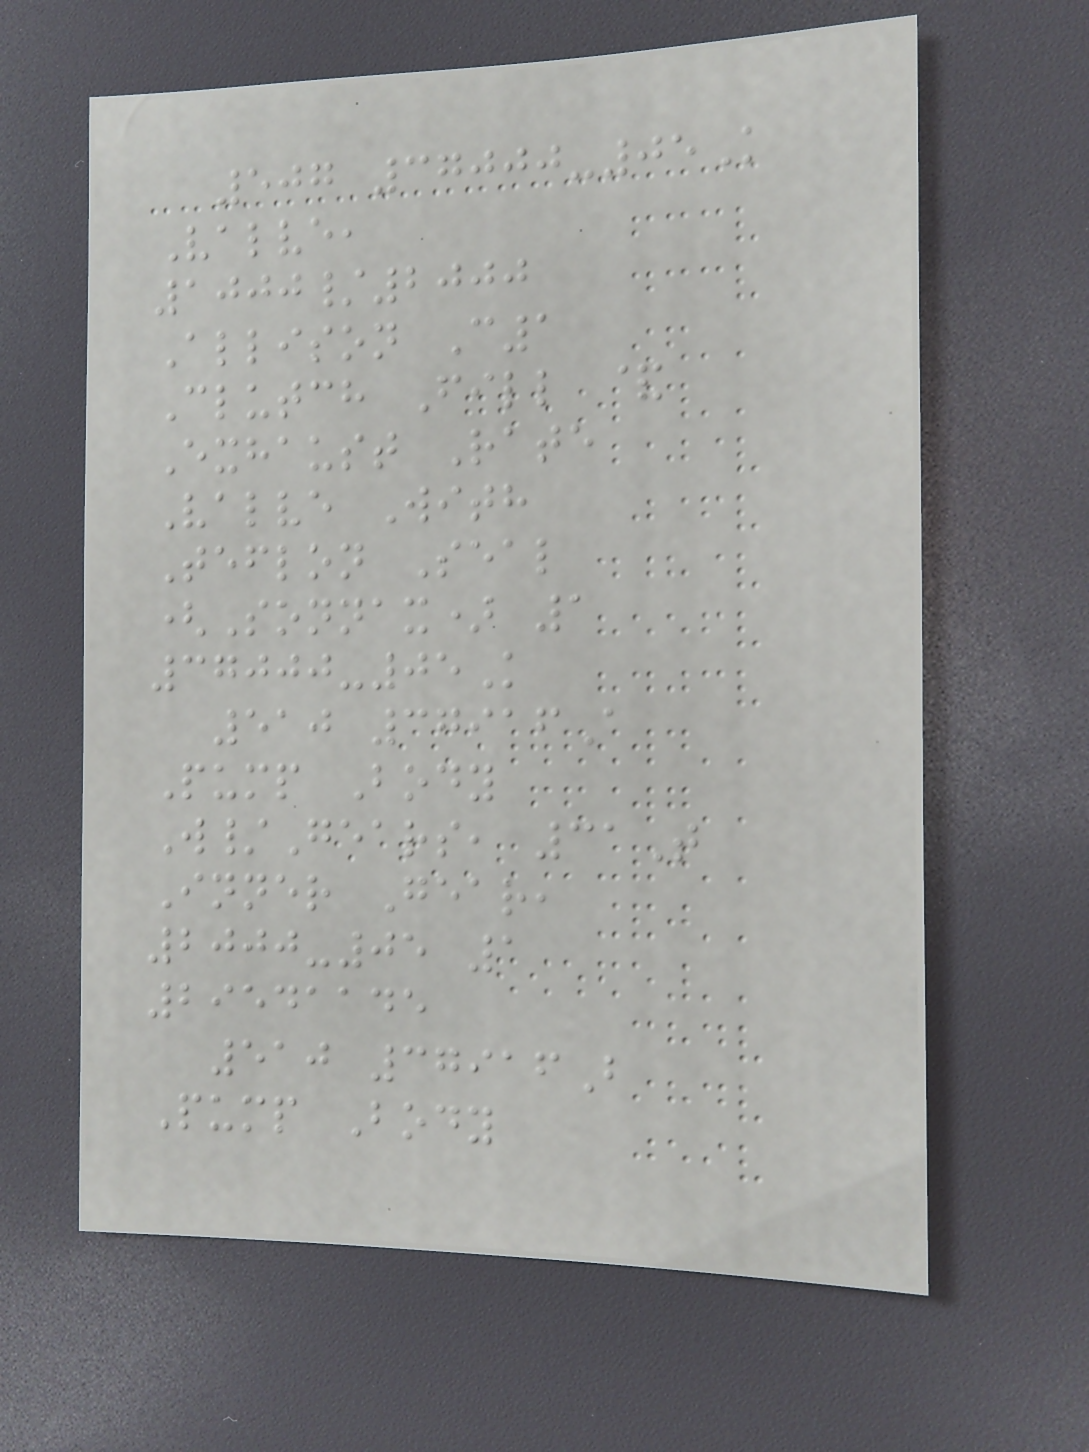507 37000-05K
Valve,
1000/2000
Allison C1
Clutch Fill &
Exhaust Rate
Valve With
Teflon Seal
(Sonnax) 1
37000-05K
510 37916A
Pump Body
W/Gears, 31T
Inner Gear,
2000-05 1
29541145
510 37916B
Pump Body
